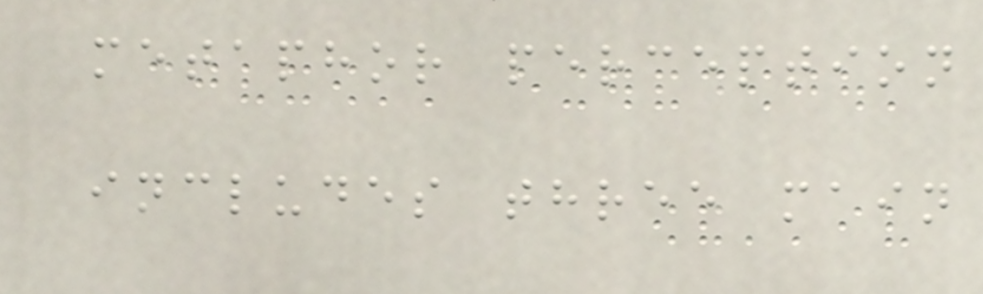metaphor perception
includes three main
